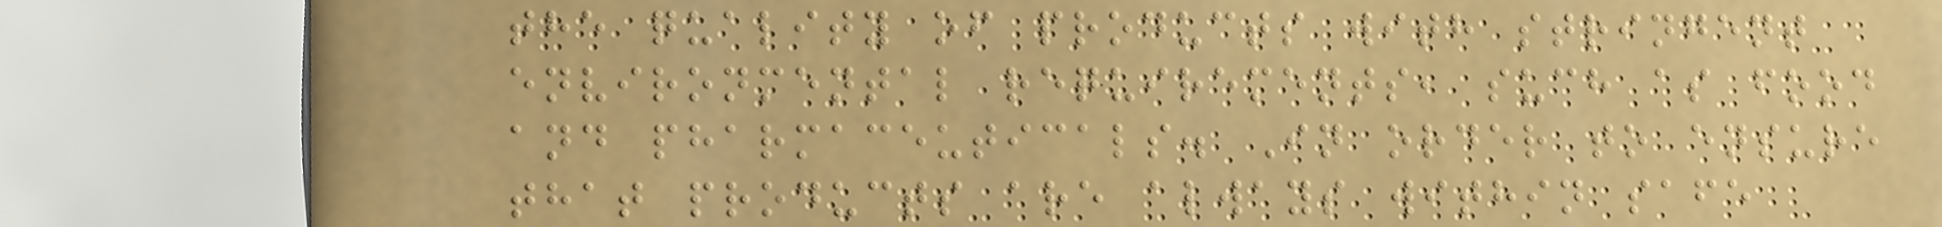the quality of products with stringent
environmental requirements, such as food
and pharmaceuticals. In order to ensure
that products are always within safe
